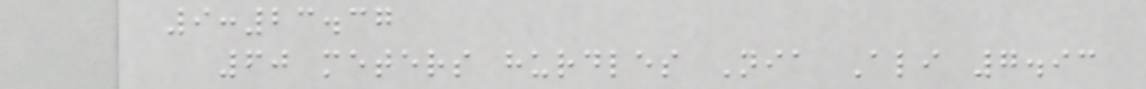9:23.37
60 meters hurdles Nia Ali 7.93
